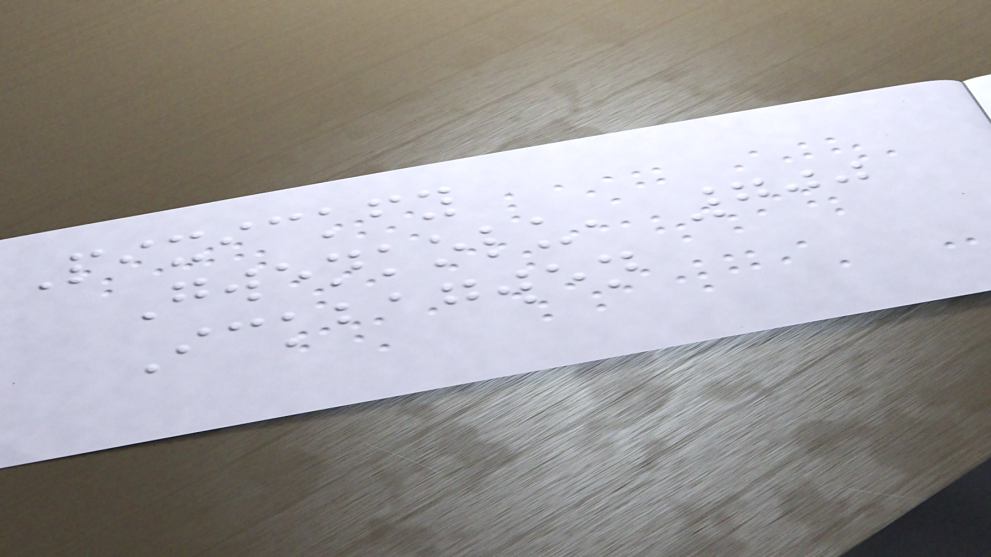Pixickfy
Gwenkolu, 700
Ickbagwen
